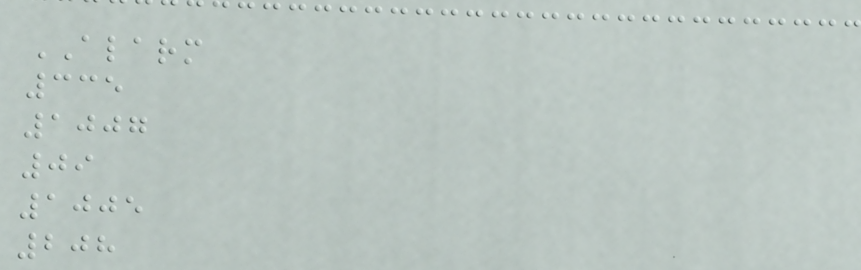ALARM
335
1007
09
1005
208
